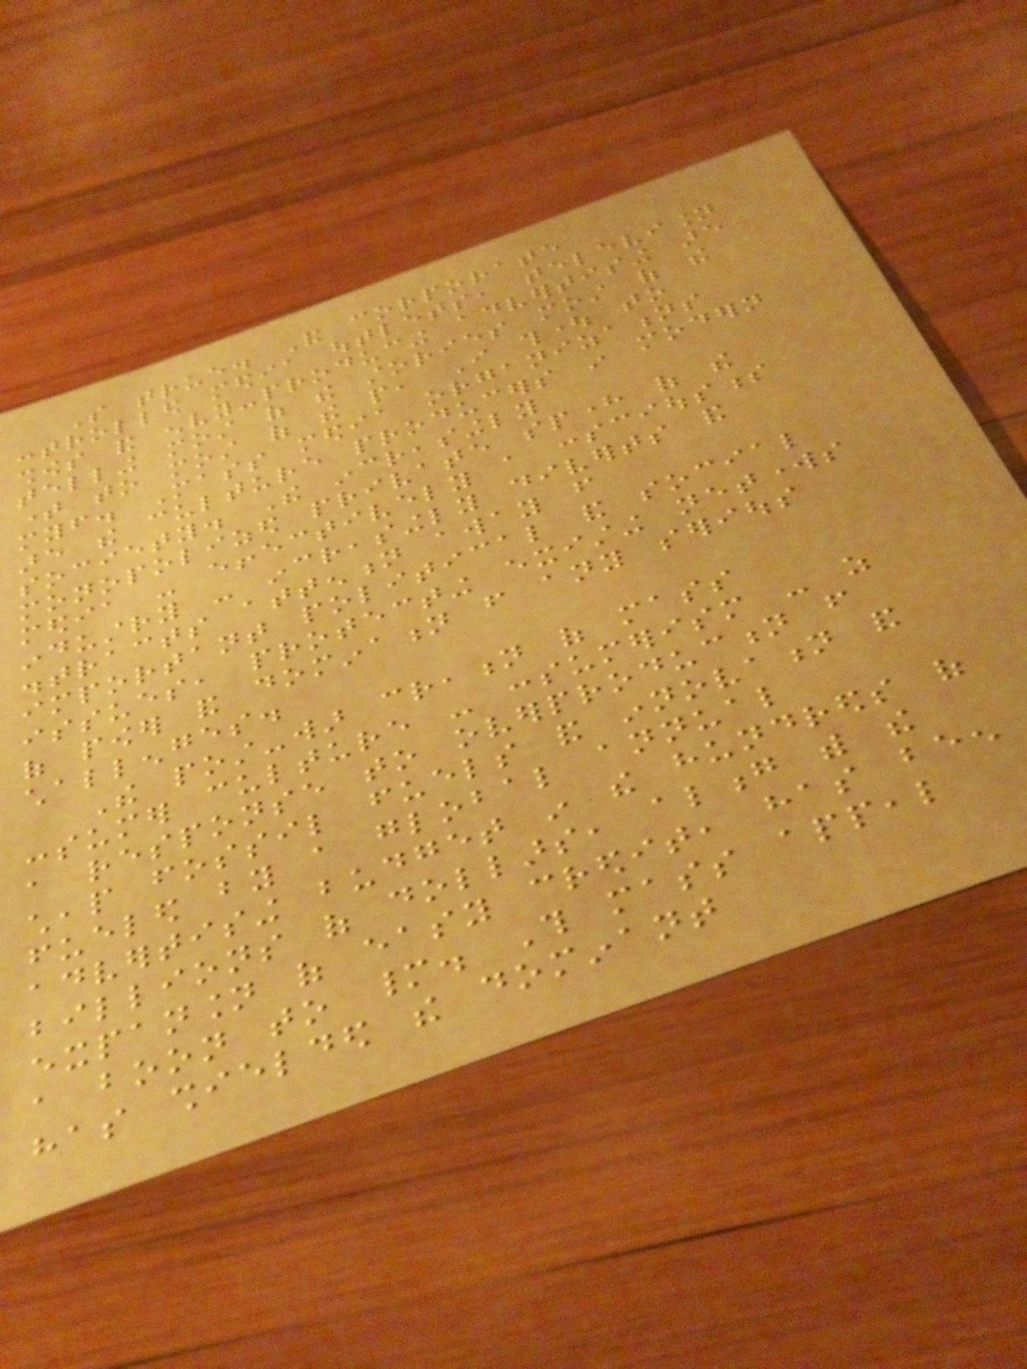So true. And corporate
controlled media outlets, television
shows and envy-producing advertising are
telling most of the stories most of the
time to most of the people, I thought to
myself. Mass media organizations
are the culture producers in modern
society. The increasingly
monopolized private sphere of the
media - effectively a consciousness
industry - increasingly diverts and
distracts attention away from
important political and social
issues, protecting existing networks
of power and domination from any serious
challenges.
The post-war creation of mass
consumer culture - consumerism - as
a response to overproduction from
cheap fossil fuels and innovation and
fueled by a global annual
advertising budget in the hundreds of
billions of dollars, along with the
expansion of easy credit, has been
a boon to many. This mass appeal
has shielded the dominant
